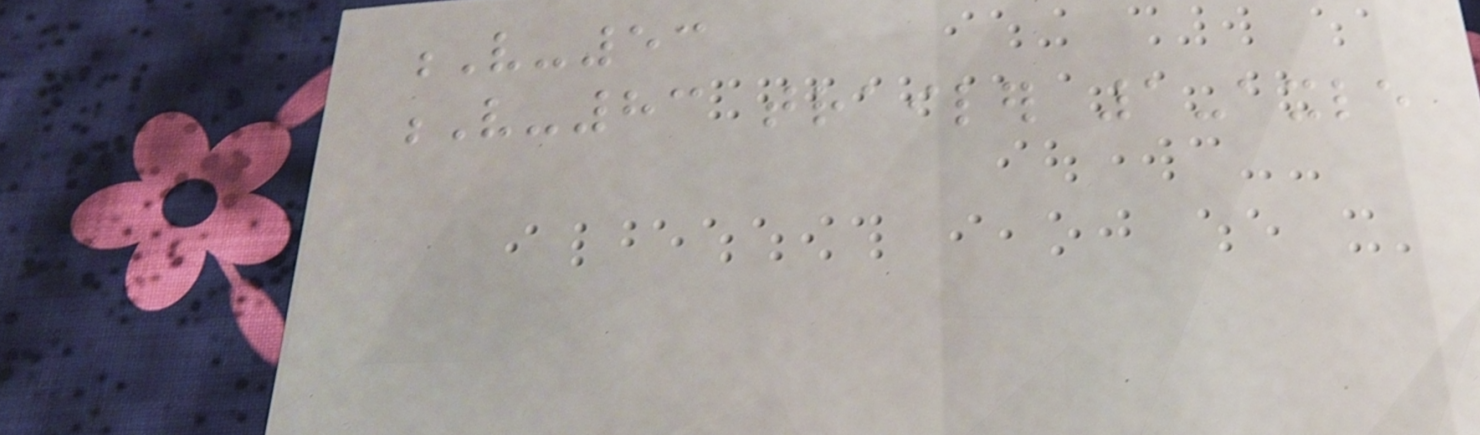V-53
V-83 trailer 1-axle
